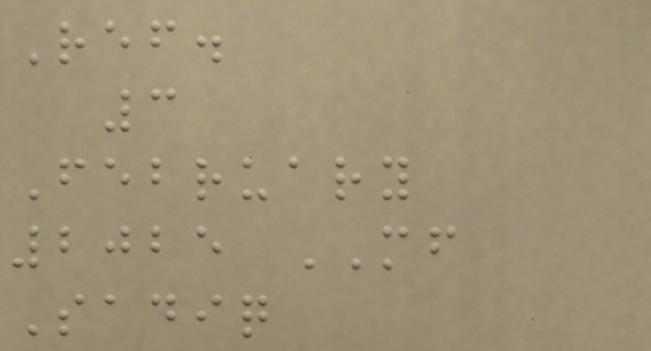Ref.
3
February
2025 MF
Sadiq
